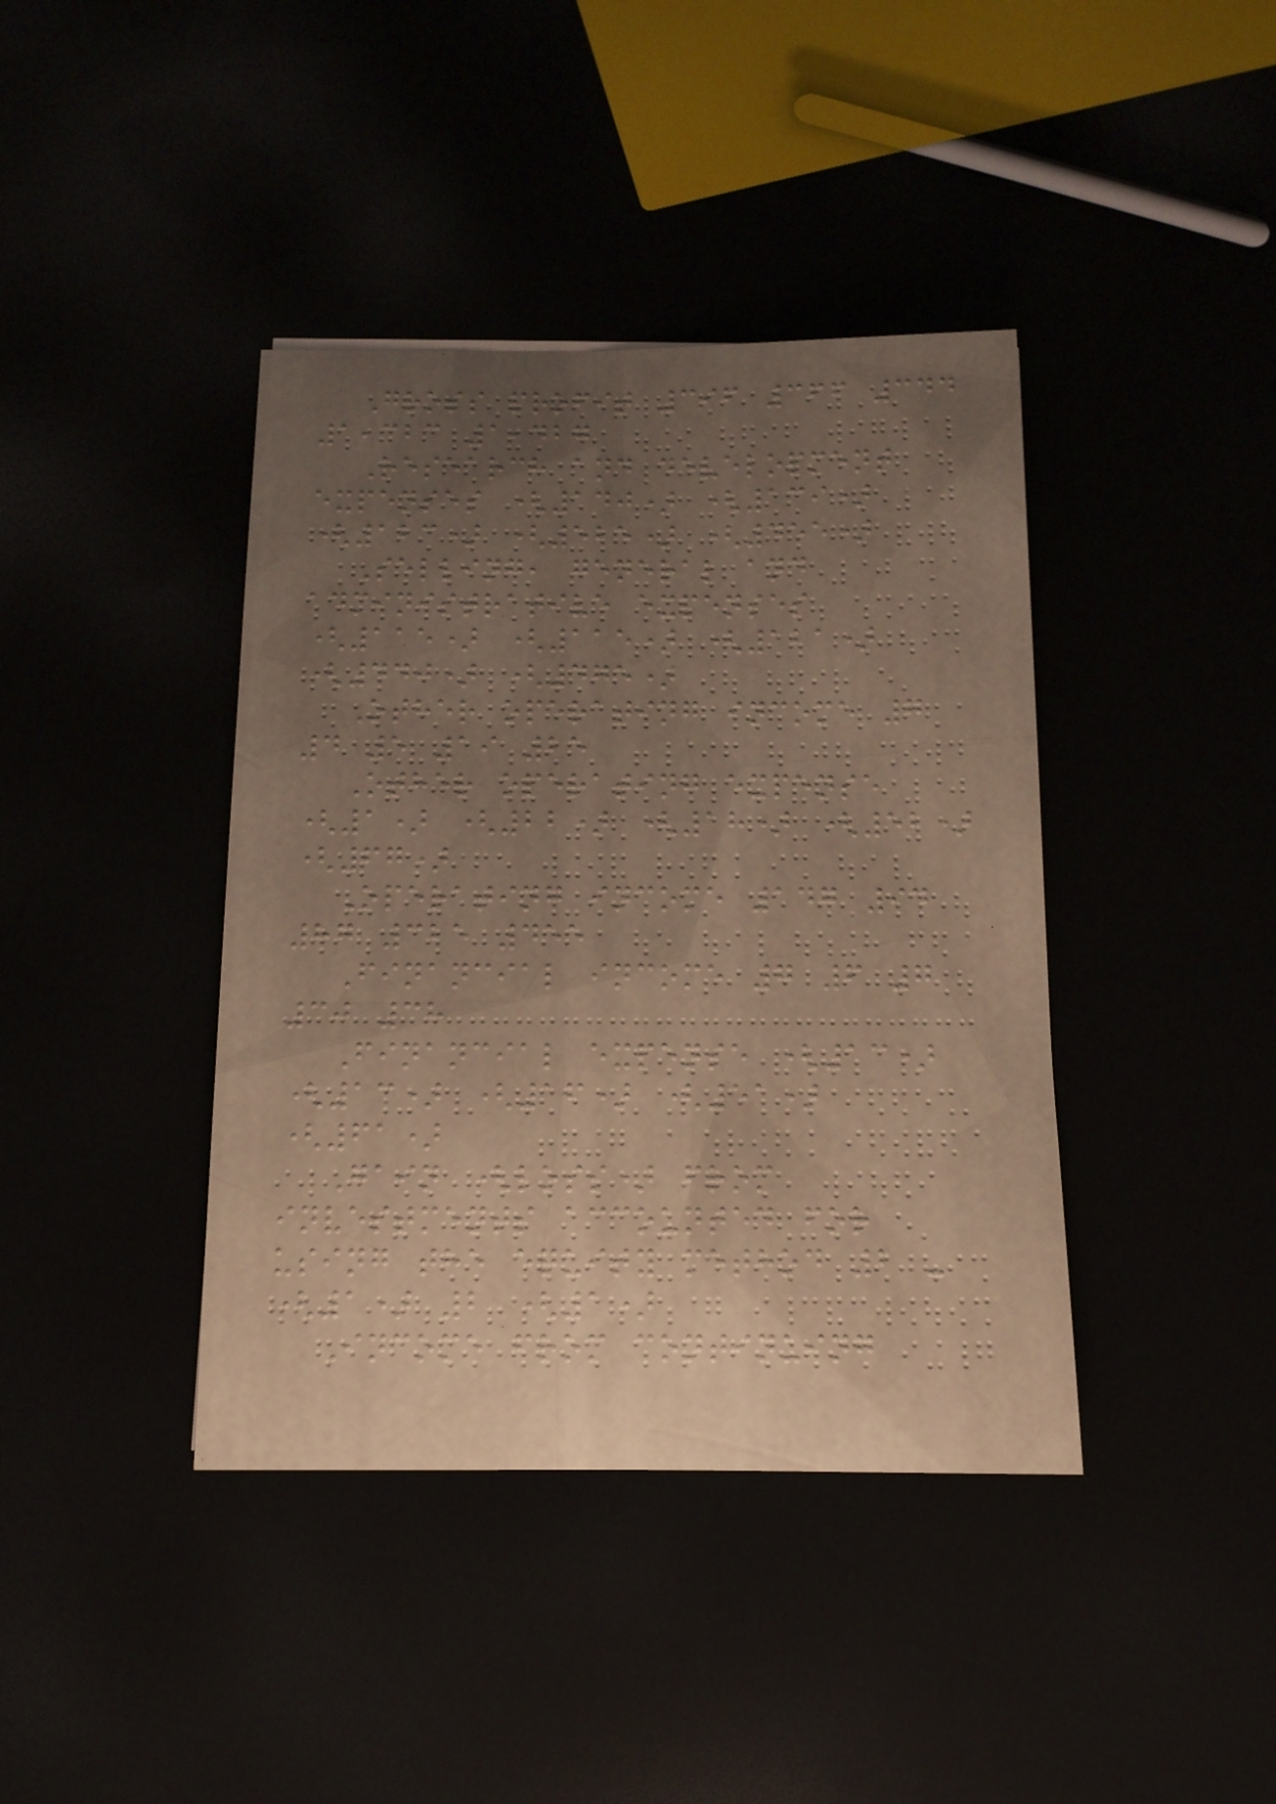Gross profit 396 366 344
1,323 1,427
Research and development
expenses (140) (139)
(123) (525) (455)
Selling, general and
administrative expenses
(115) (115) (121)
(440) (475)
Other operating income 7
4 5 19 25
Other operating expense
(1) (22) (18) (52)
(67)
Operating income 147 94
87 325 455
Financial income 7 6 7
30 38
Financial expense (13)
(13) (16) (51)
(61)
Gain (loss) from
investments accounted for
using the equity method 2 -
(1) 2 (1)
Income from continuing
